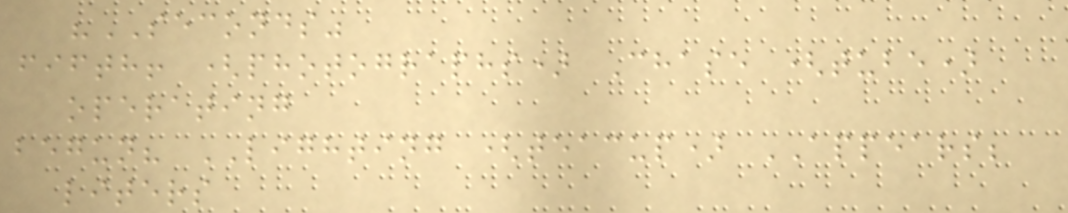"SECONDS"
fifth! (photographs) Chase (tube)
operating
begun? LIGHTING (teacup) APPEARS;
liters
